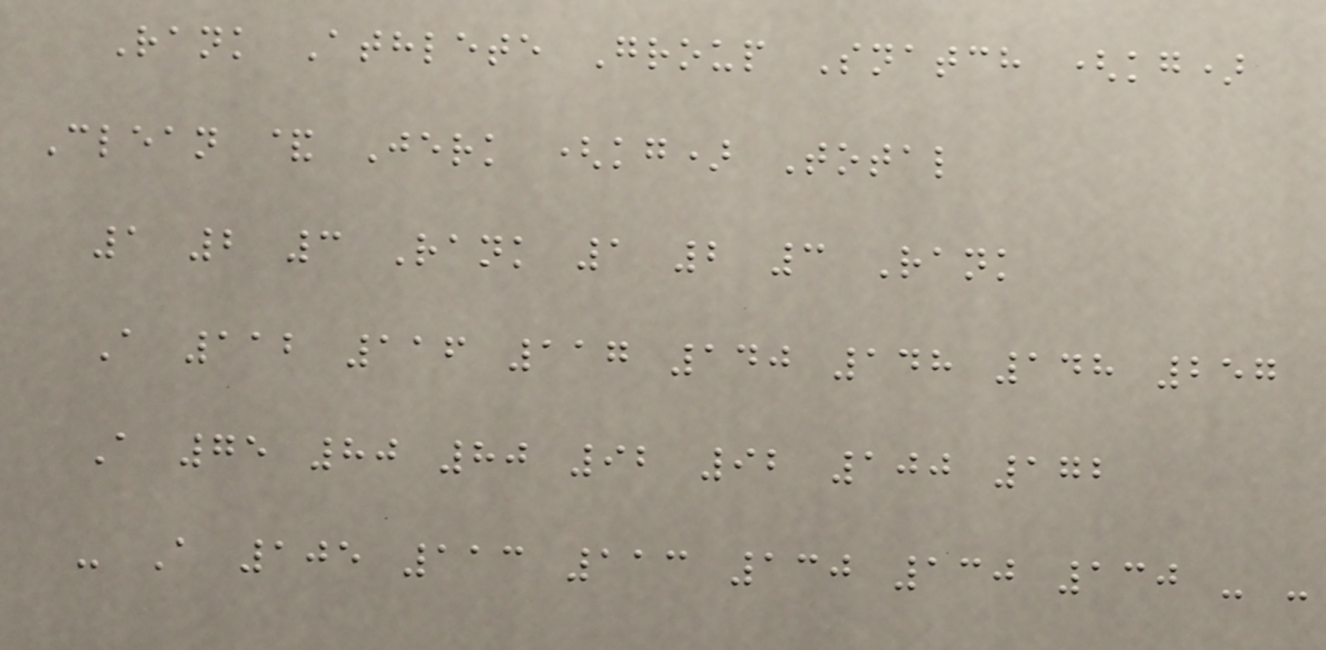Rank Athlete Group Snatch (kg)
Clean & Jerk (kg) Total
1 2 3 Rank 1 2 3 Rank
A 112 116 117 140 148 148 257
A 75 80 80 92 92 100 172
- A 105 113 113 130 130 130 - -
